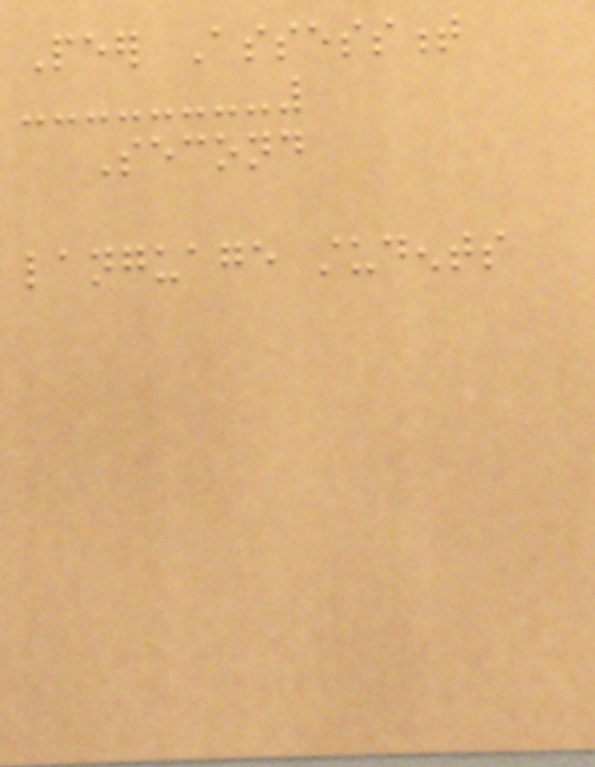Peer Assessment
Second
language students
